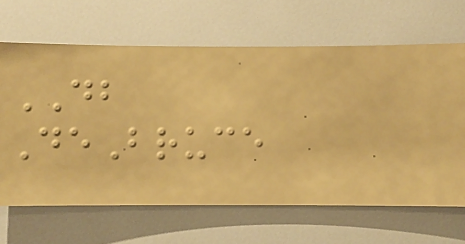DB
DeBruce
